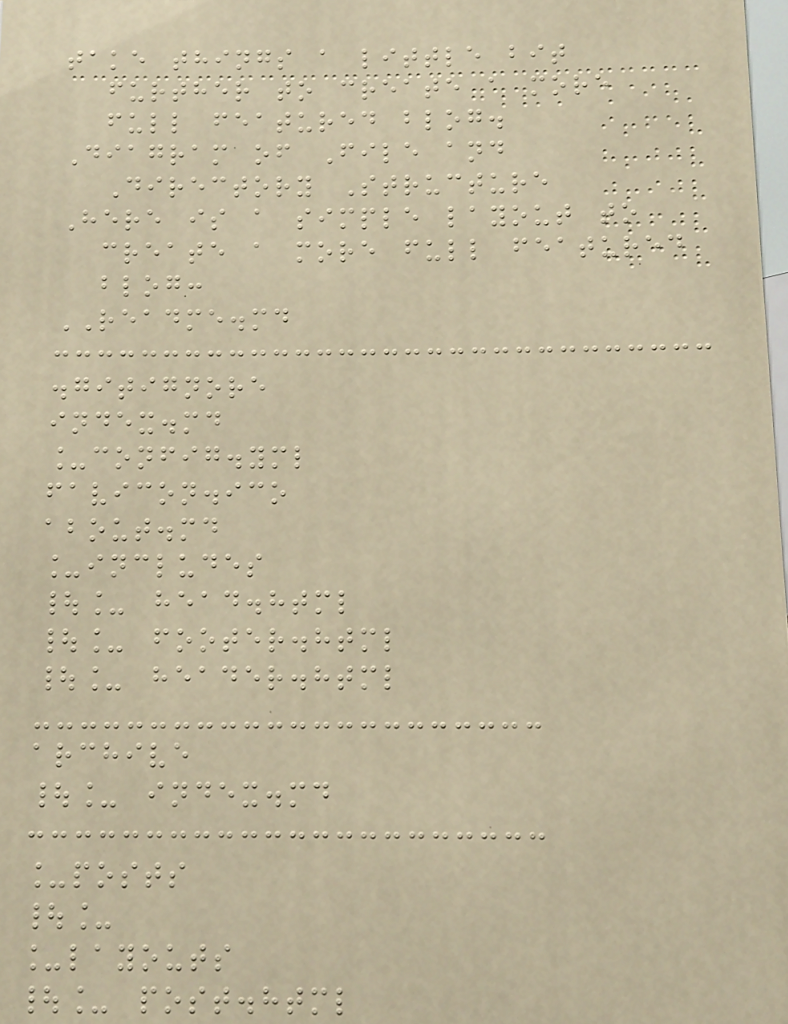take things a little bit
further to create a more
full featured blog.
Diagram of File and
Directory Structure
Here is a simple layout to
create a more full featured
blog:
README.md
.gitignore
index.md
_config.yml
favicon.ico
about.md
_includes
|_ head.html
|_ footer.html
|_ header.html
archive
|_ index.md
_posts
|_
_layouts
|_ post.html
